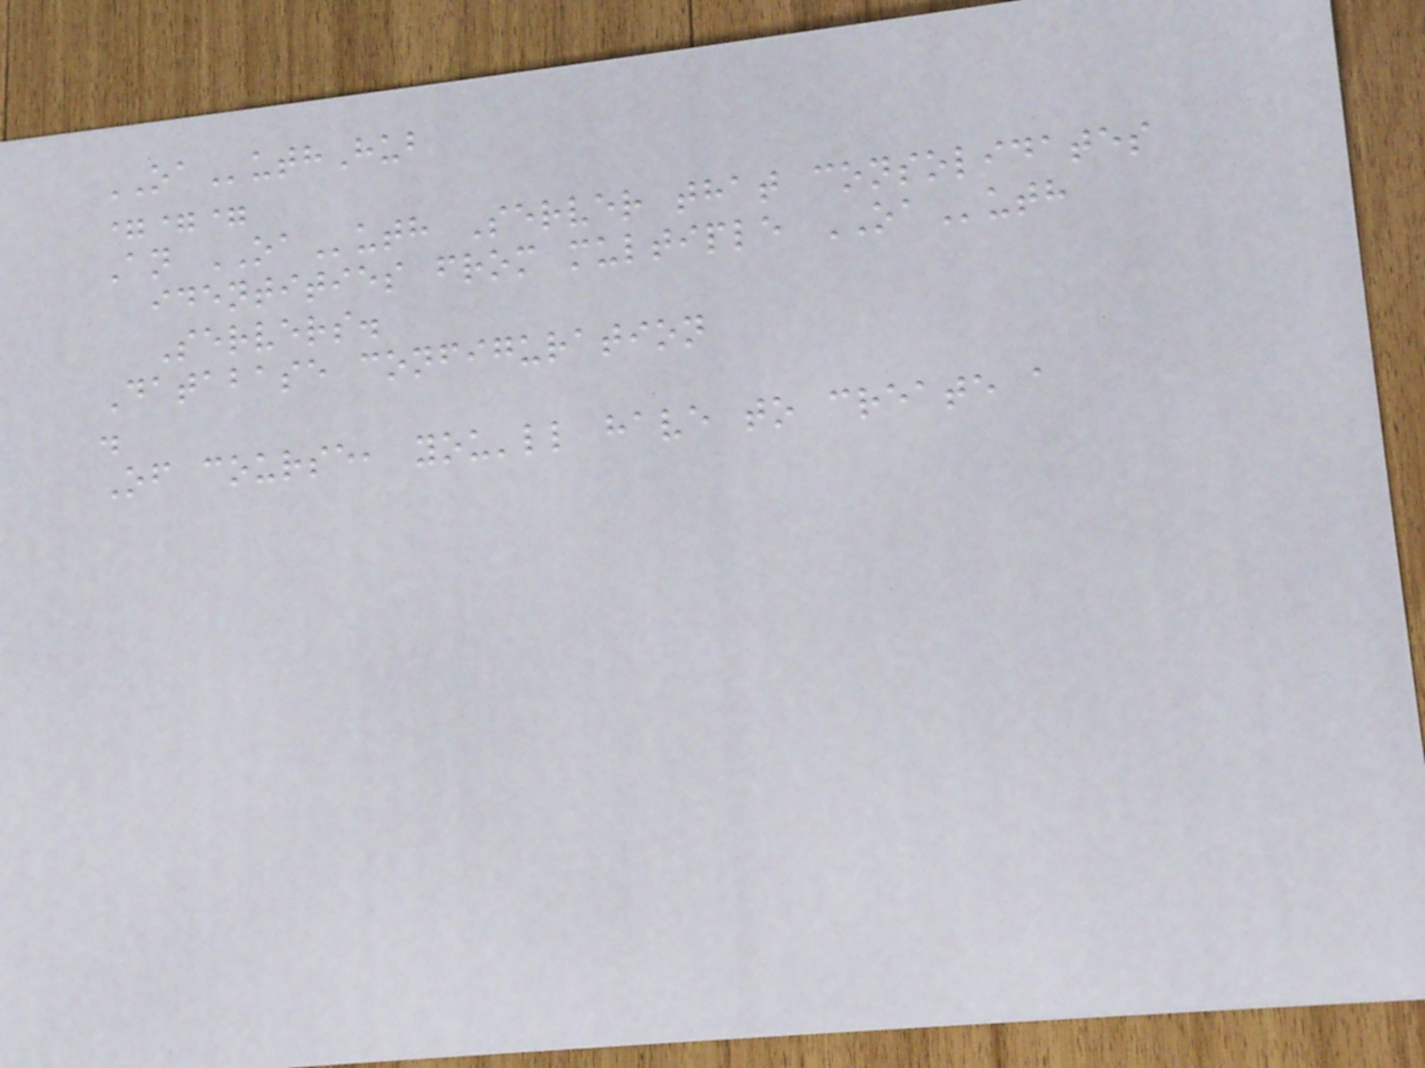OAuthHub
===
An OAuth Server that consolidates
identities from multiple OAuth
Servers.
Database configuration
.
Of course, you'll have to create a
